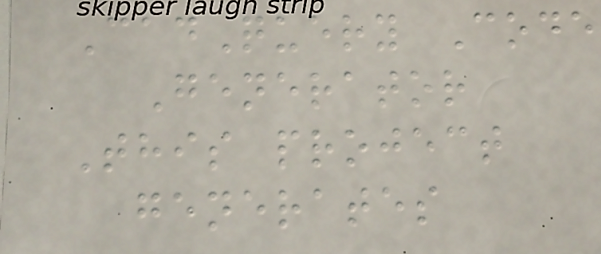CadQuery Code
Generator
This project
generates
